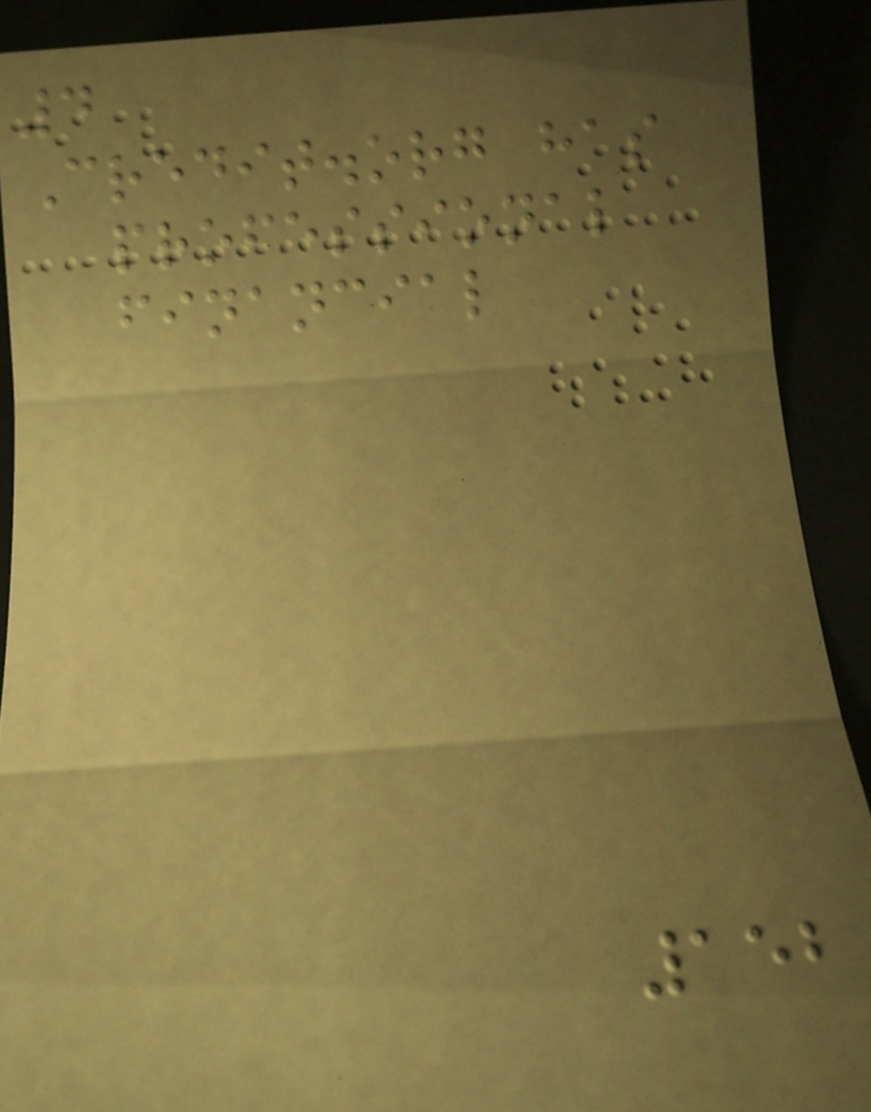4
Credit.org has
professional
financial
152
